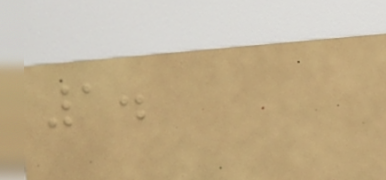1.
